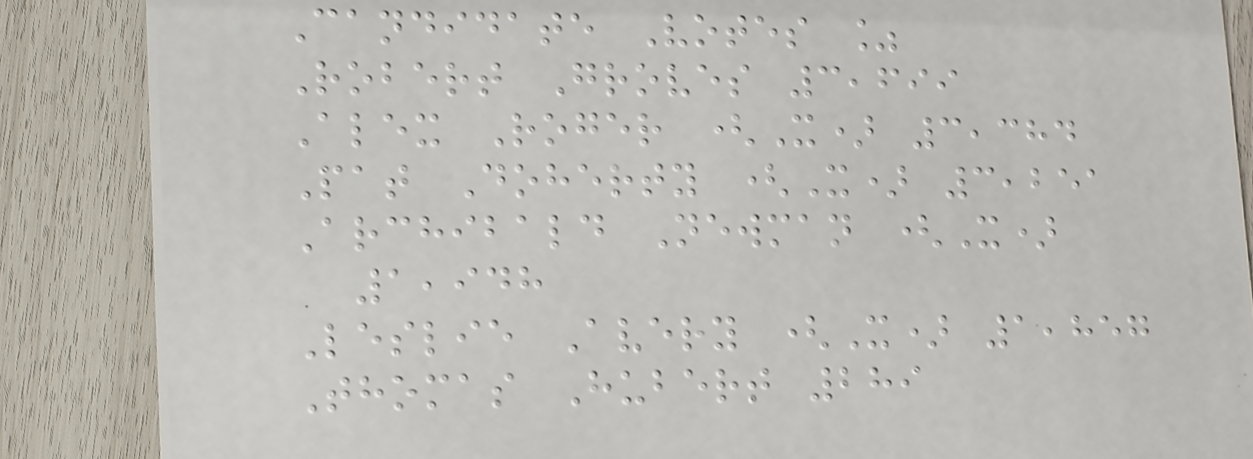Candidate Votes %
Robert Groves 3,699
Alex Roger (X) 3,384
Pat Doherty (X) 3,251
Archibald Newman (X)
1,948
Leslie Avery (X) 1,857
Thomas Hubert 289
